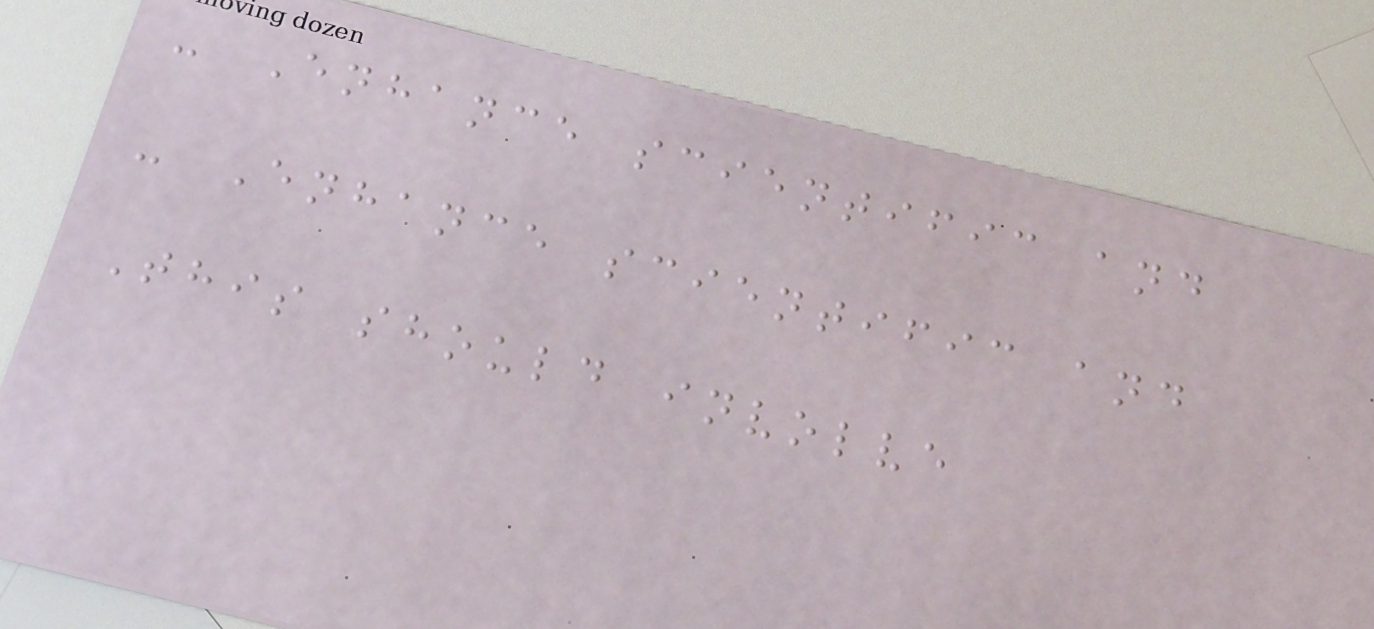- Enhance scientific and
- Enhance scientific and
This should involve
